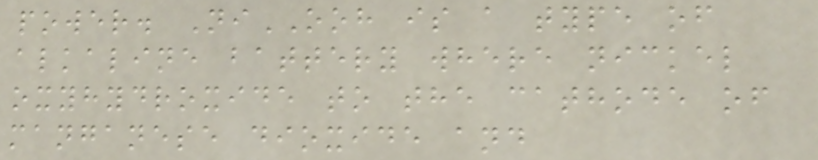power. NiOOH is a type of
alkaline battery where nickel
oxyhydroxide to the cathode of
manganese dioxide and
